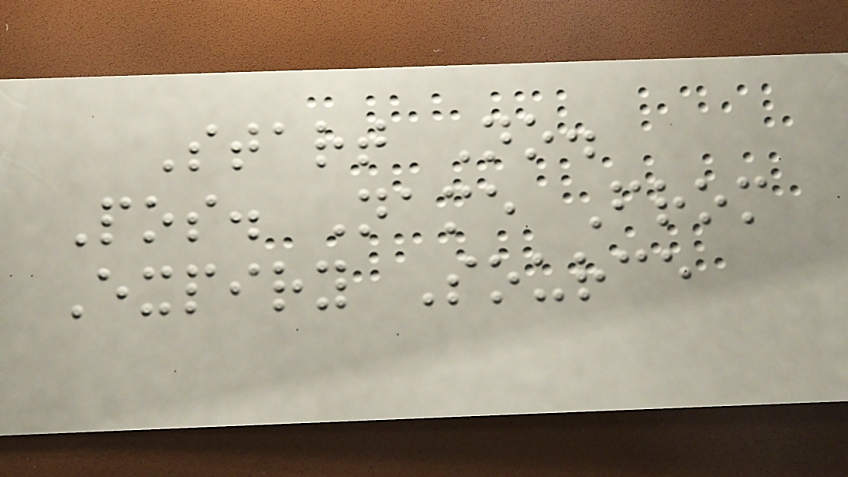Start No.
Pos. Name From
Expiry Source
